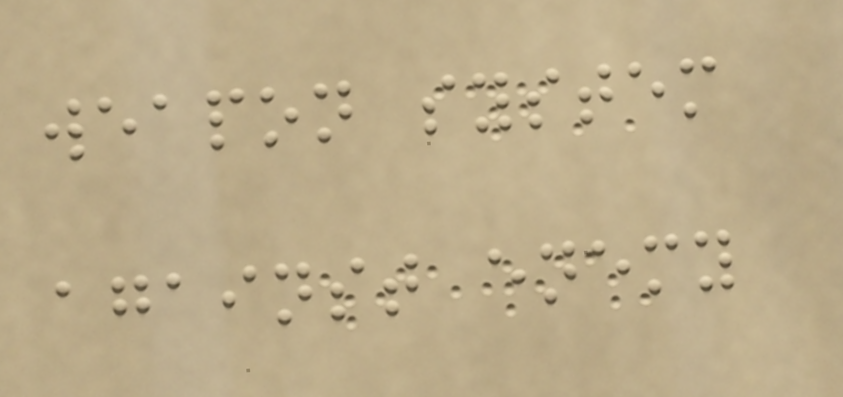weapon system
against enemy
